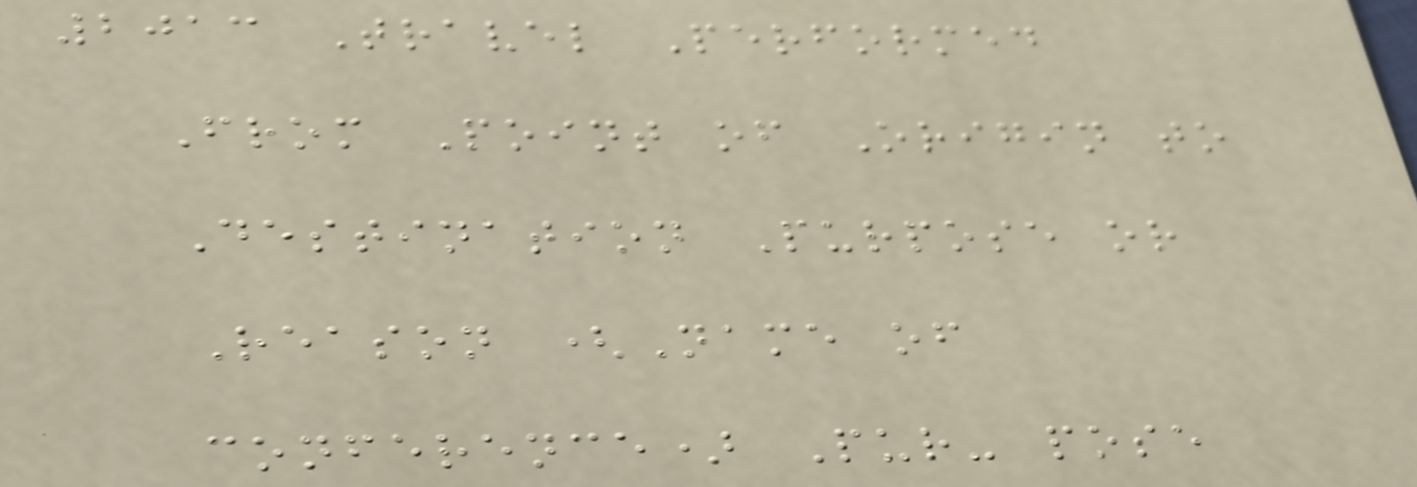2013 Travel Performed
From Point of Origin to
Destination Purpose or
Reason (Name of
conference) Pur- pose
